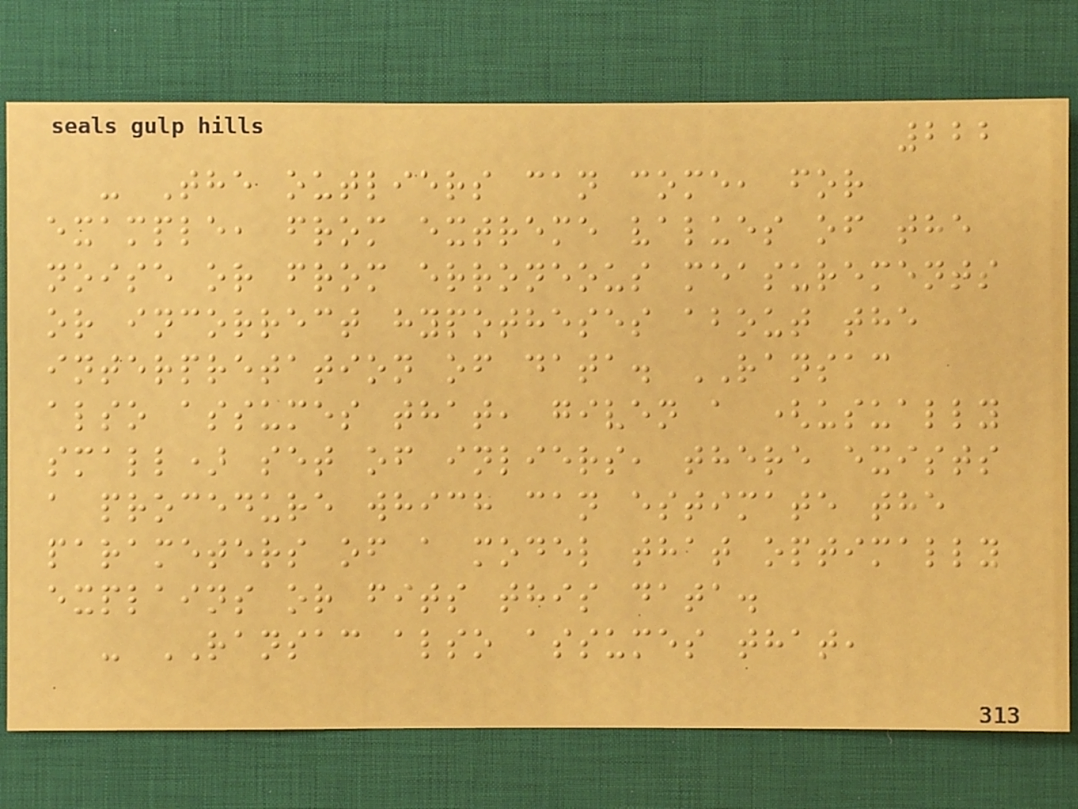222
- The outliers can come, for
example, from extreme values of the
noise or from erroneous measurements
or incorrect hypotheses about the
interpretation of data. RANSAC
also assumes that, given a (usually
small) set of inliers, there exists
a procedure which can estimate the
parameters of a model that optimally
explains or fits this data.
- RANSAC also assumes that,
